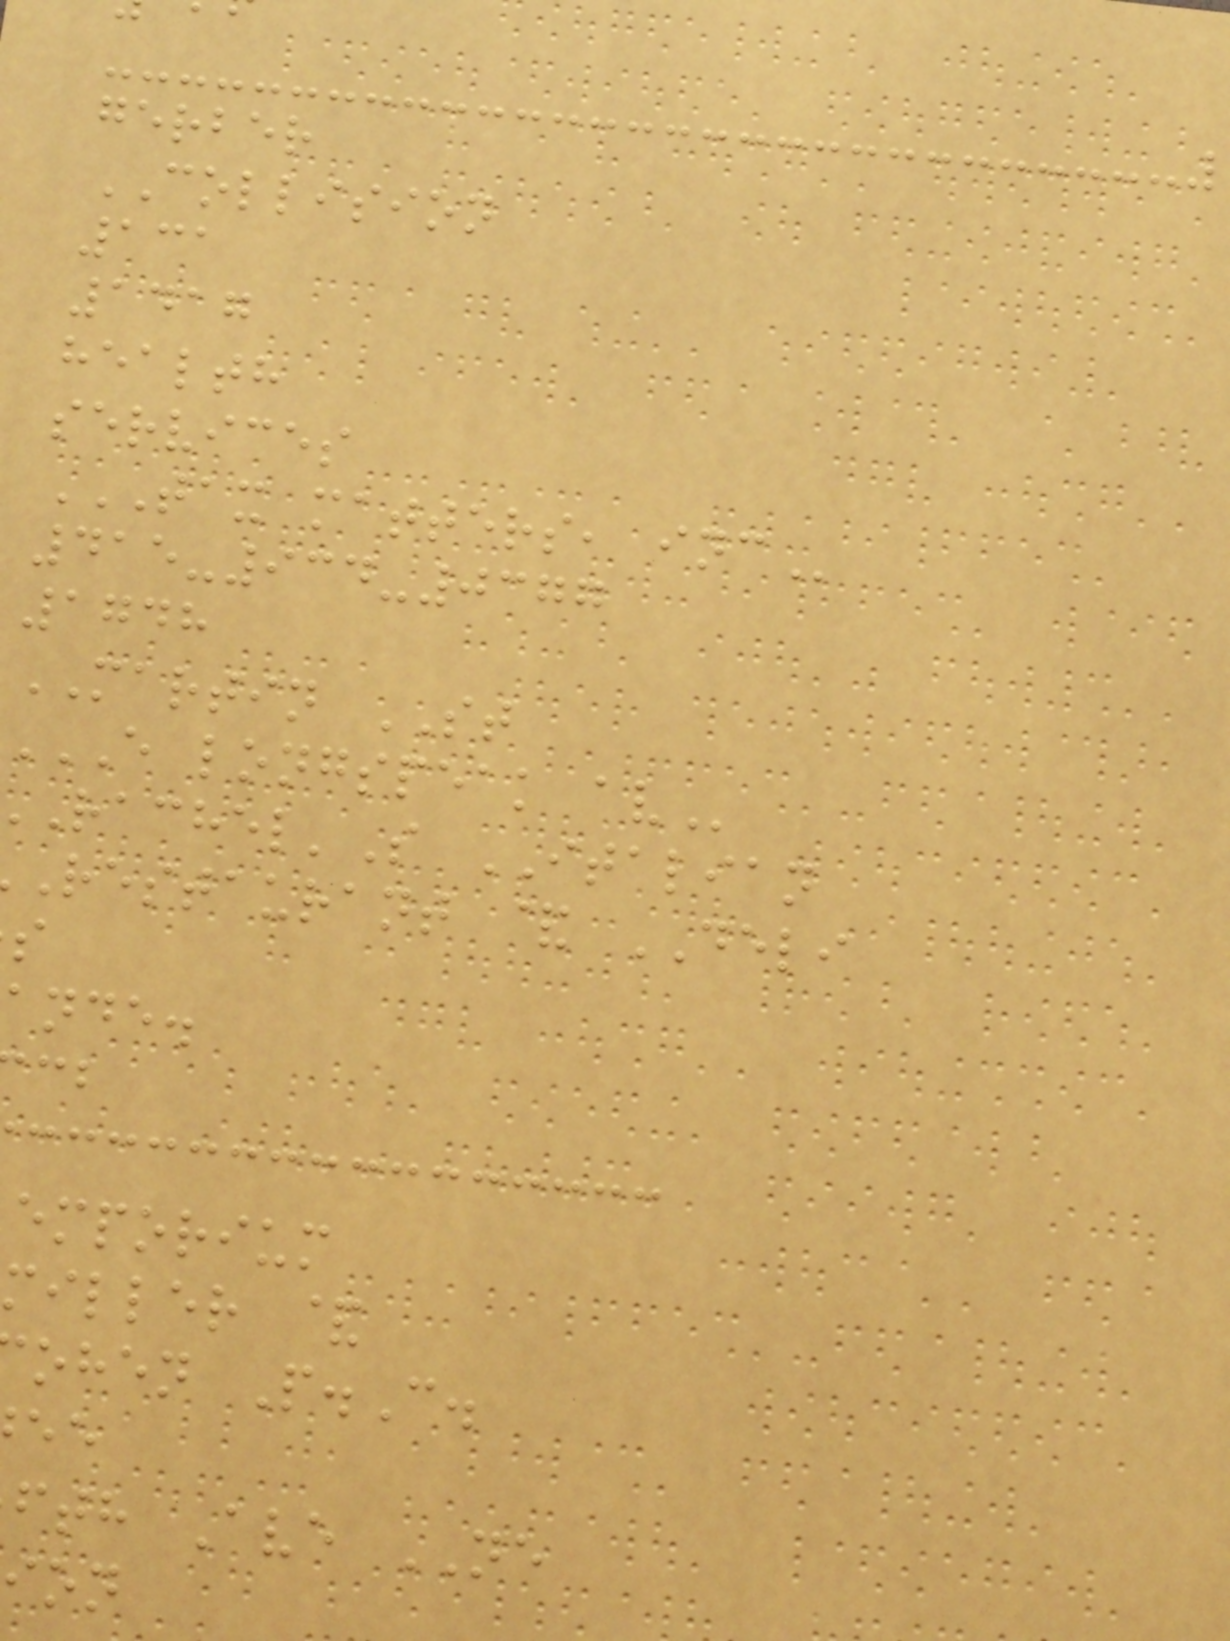gerber
COLLISION
131
1417
health
services
TAX MATTERS, INC
415-934-0377
1748
MARTIN ST
E LONGSPEAK AV
'S ITALIAN
restaurant & DELI
ande.
emporium
miller &
ohen P.C.
fth Ave NE
